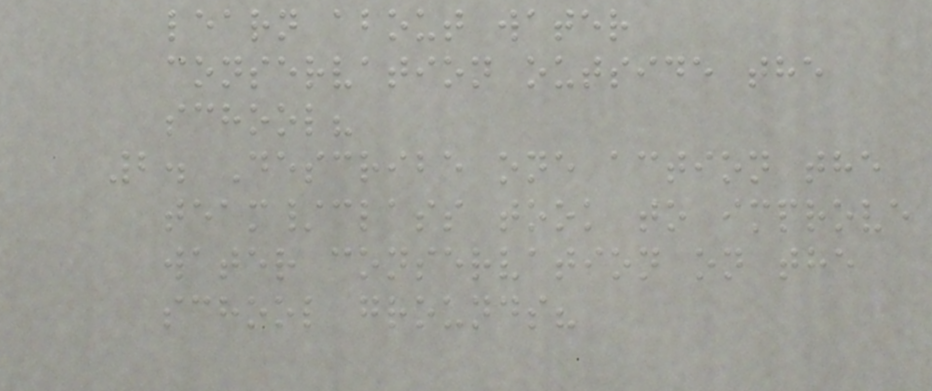learn about water
conservation outside the
school?
2. Describe one action the
team/class took to improve
water conservation on the
school grounds?
